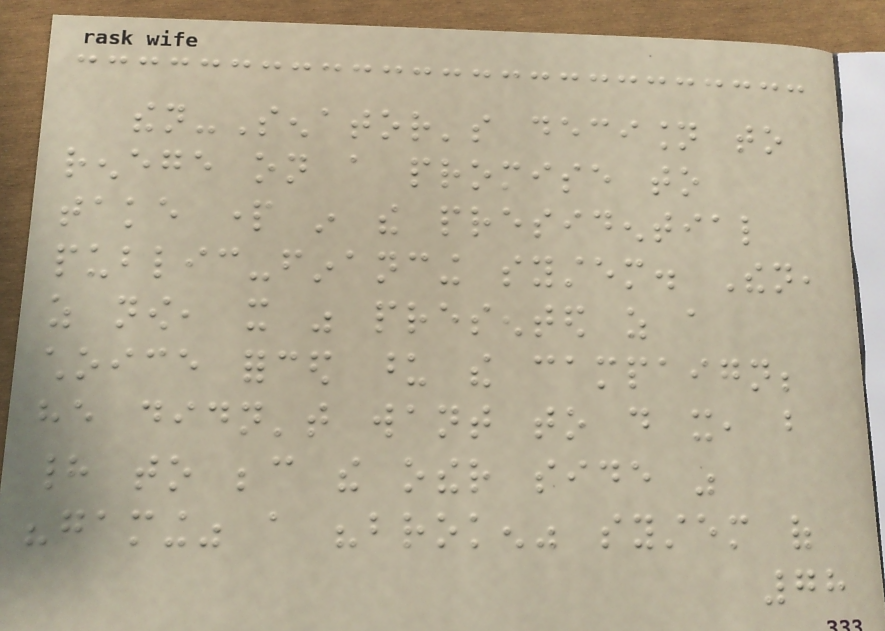then-Senator's decision to
renege on a promise to
take part in the presidential
public-financing system. Then,
as now, it was presented as a
choice forced upon the campaign;
he didn't want to do it, but
had to because the other side was
"gaming" a "broken" system of
78
